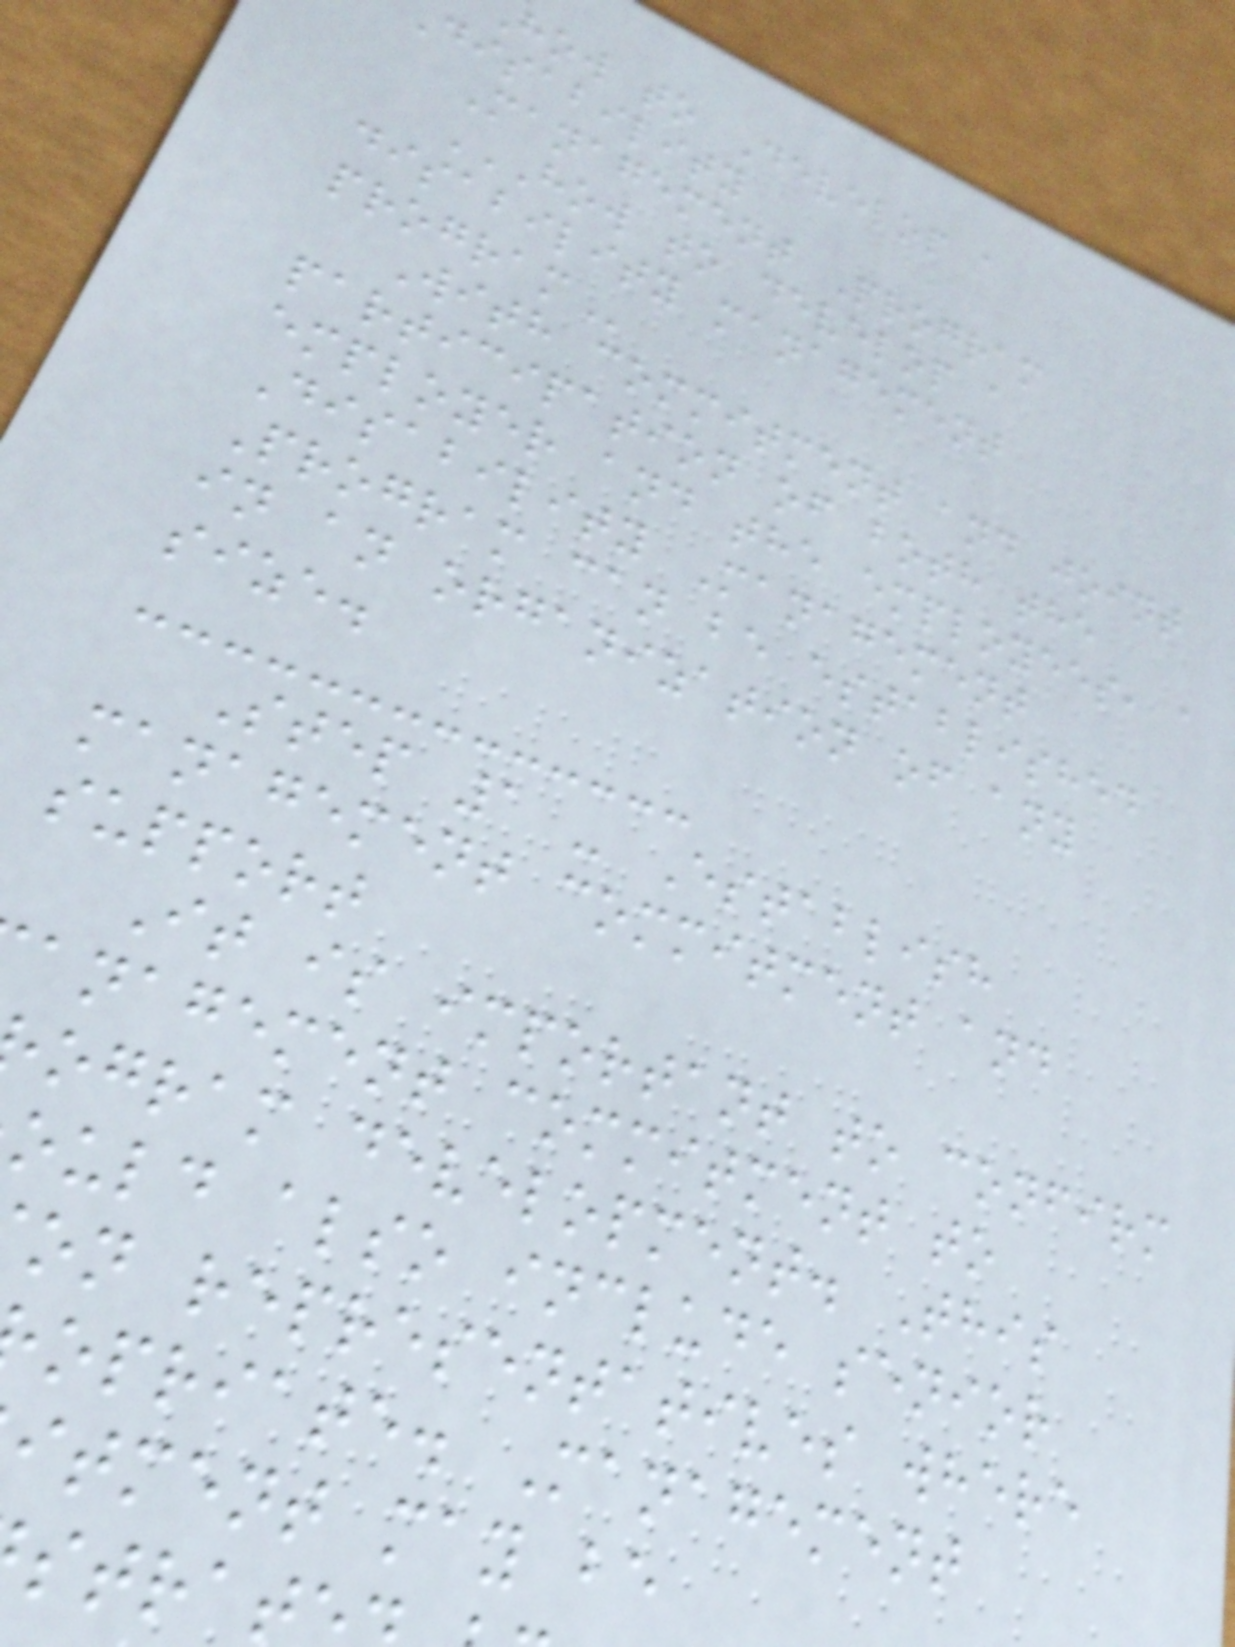how to Develop a
disability
Management Program
HOW TO DEVELOP A
disability management
With commitment and joint
participation of both the
employer and the employees, a
Disability Management
Program can be established
in an organization of any
size.
Step 1 - Establish
management commitment and
support
It is important to confirm
anagement commitment to
ogram development. This
ould also include senior
on representatives where
opriate. Management
itment may be
